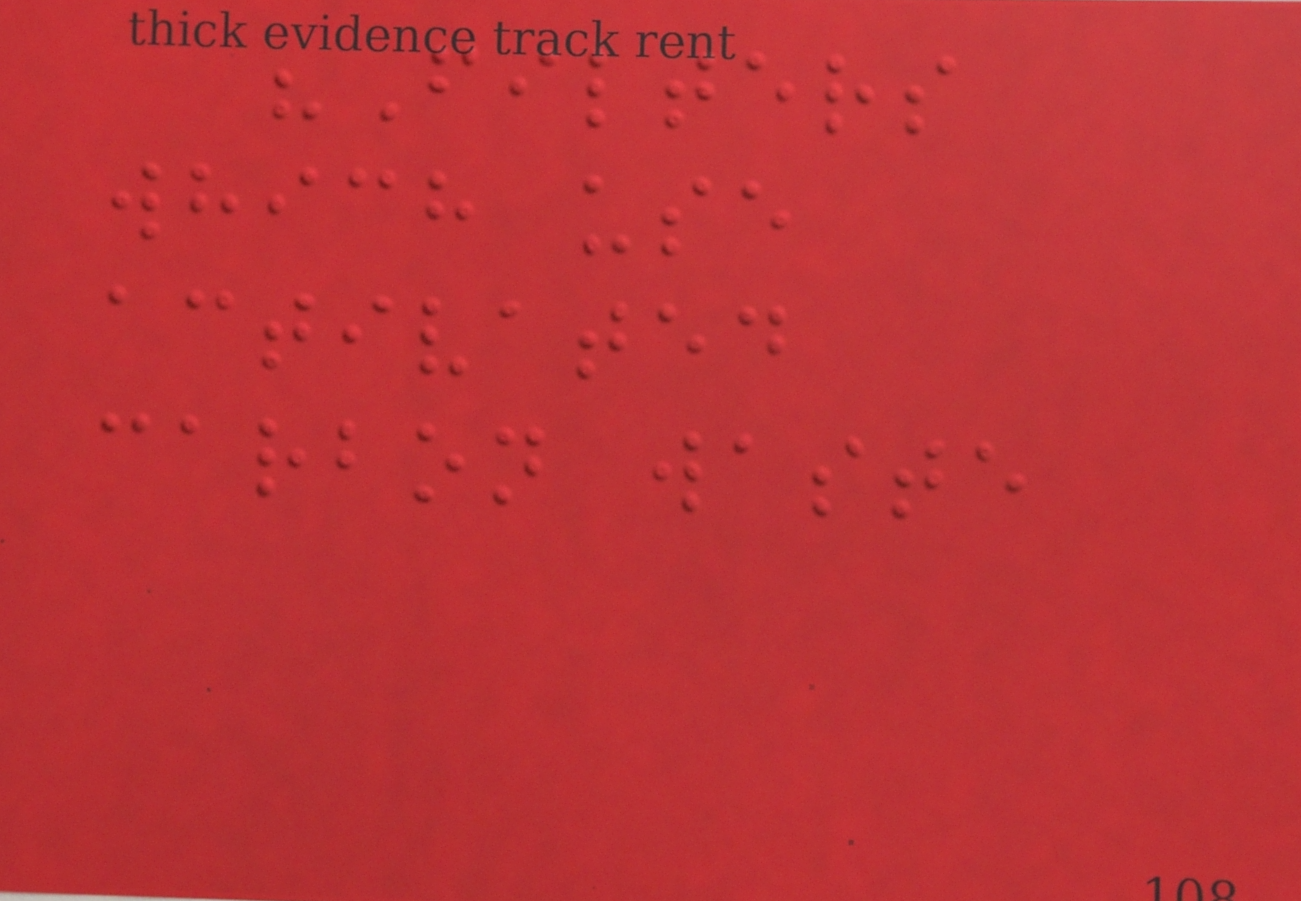"Filters
which use
activated
carbon waste
